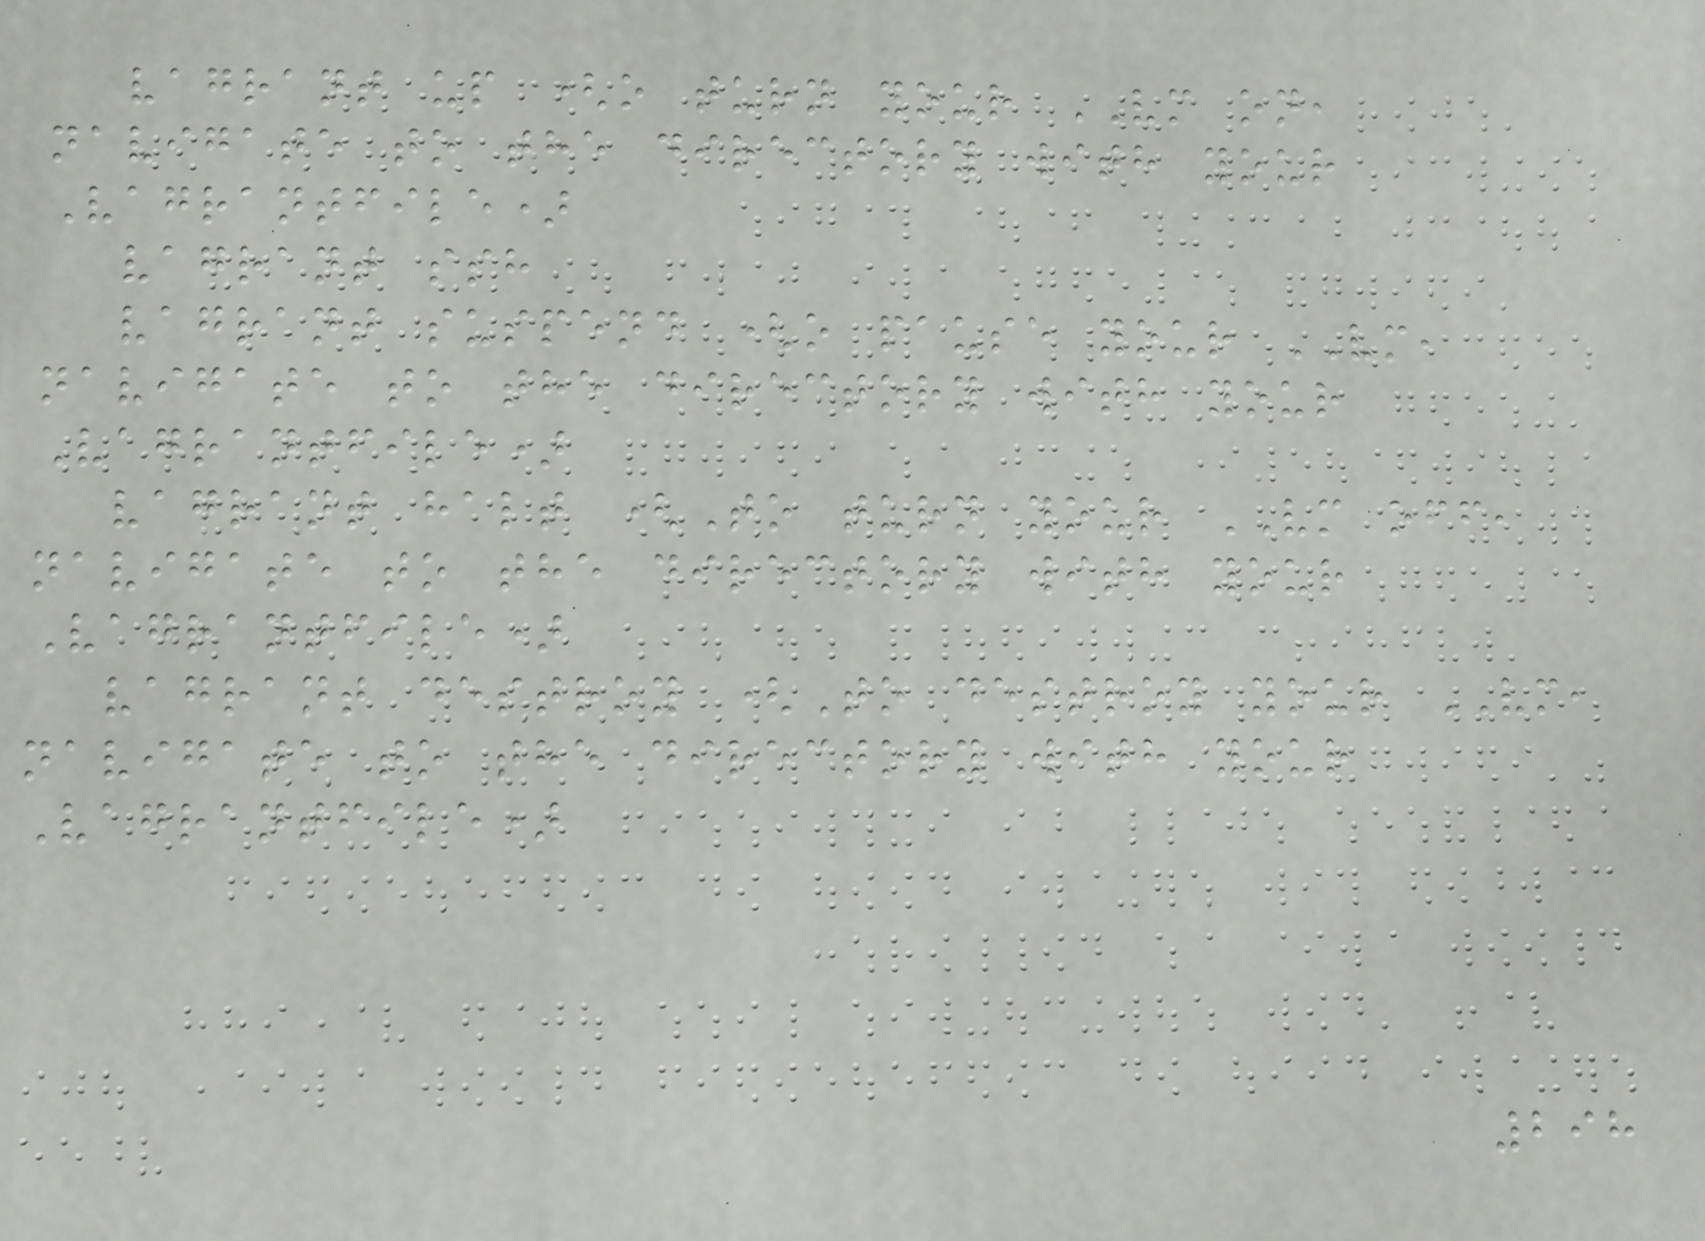vagrant up (o turn your VM on,
navigate to the directory with your
Vagrantfile)
vagrant ssh
vagrant suspend (o pause your VM,
navigate to the directory with your
Vagrantfile)
vagrant halt (To turn your VM off,
navigate to the directory with your
Vagrantfile)
vagrant destroy (To destroy your VM,
navigate to the directory with your
Vagrantfile)
298
